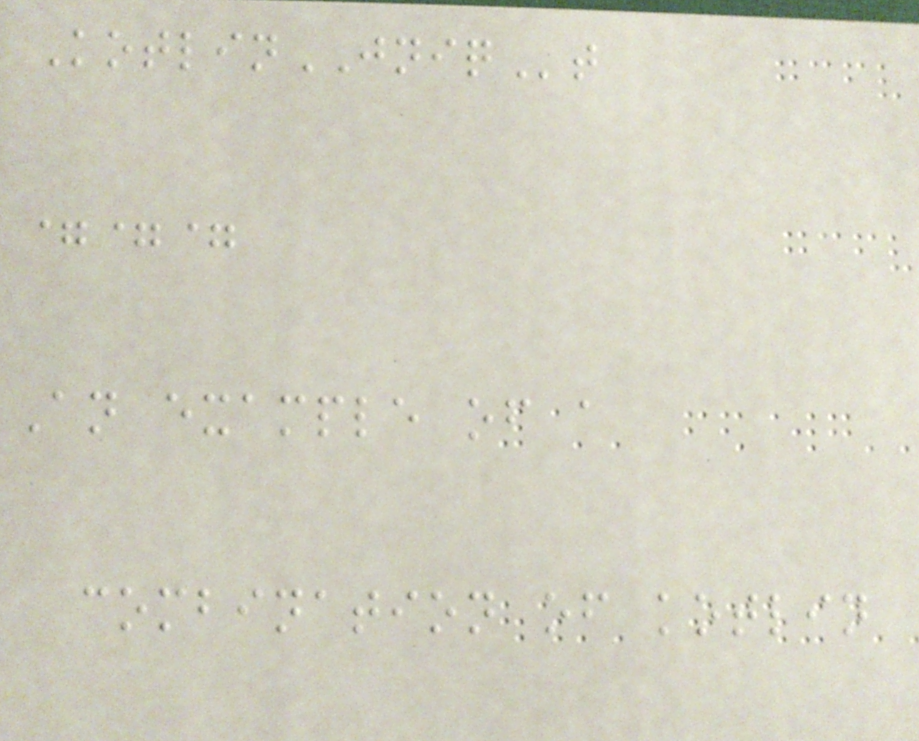KotlinJNIQt
===
An example of a
combination of kotlin
